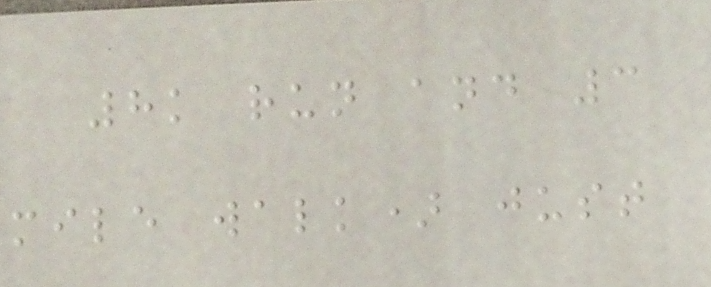8k run and 3
mile walk) just
